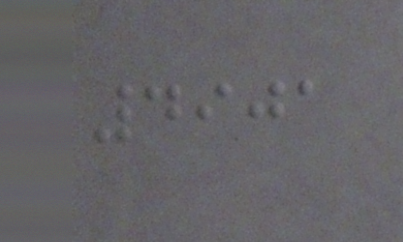4901
